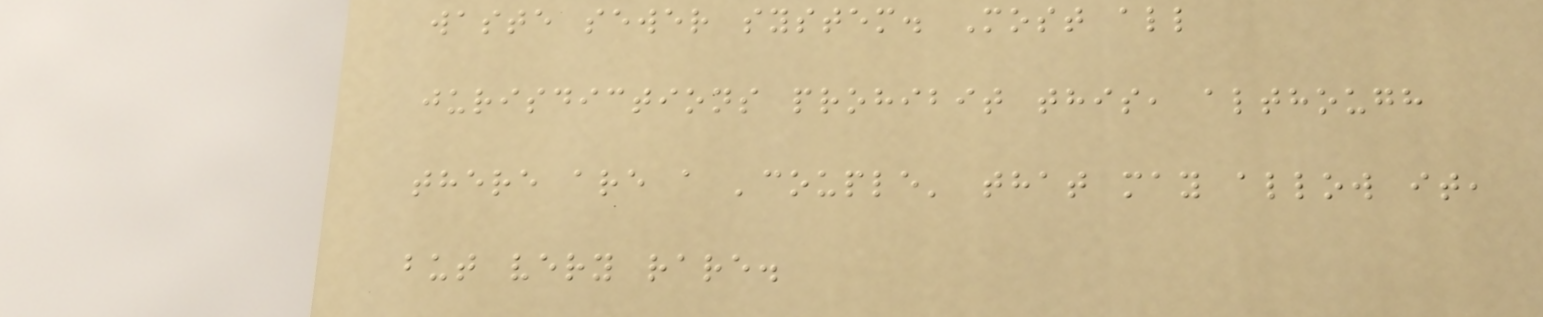waste sewer system. Most all
jurisdictions prohibit this, although
there are a 'couple' that may allow it,
but very rare.
